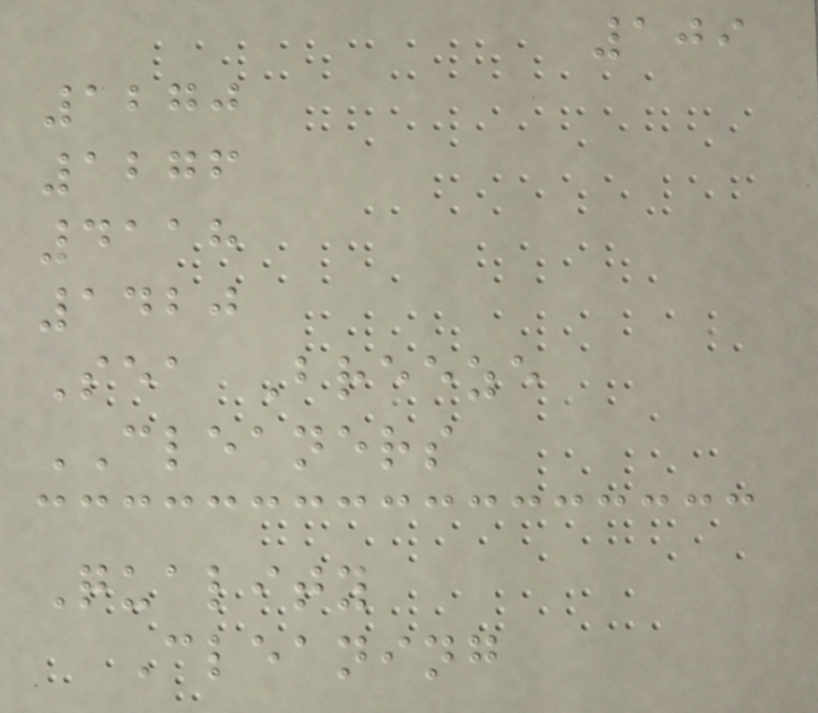109
1270
1276
4118
1420
Sea Breeze
CLEANERS
Quality
Cleaning
